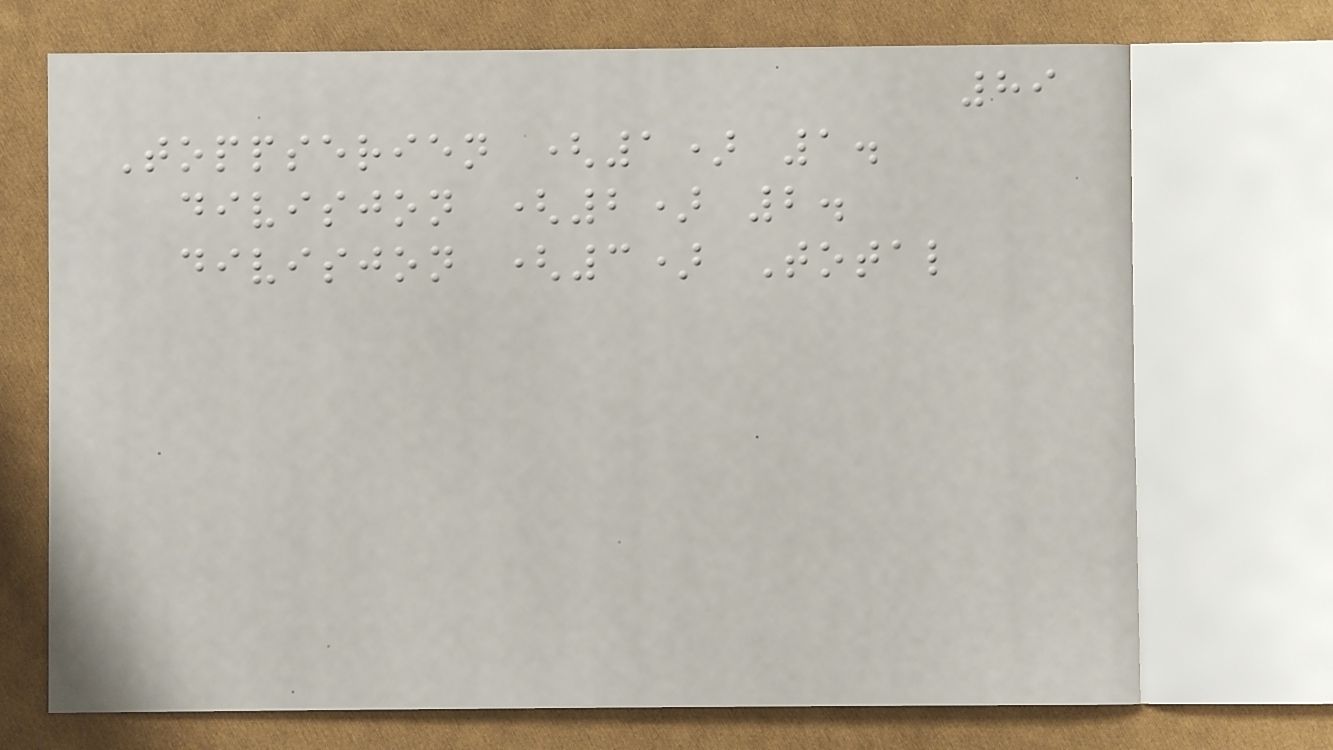89
Toppserien (1) 1.
divisjon (2) 2.
divisjon (3) Total
